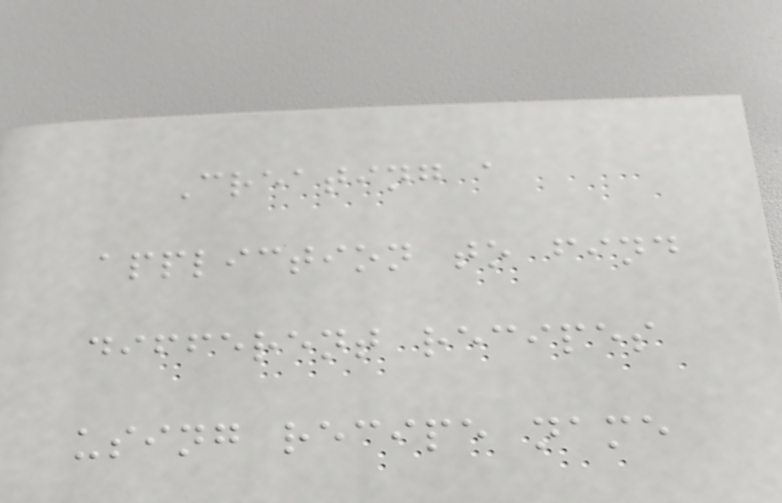Creating a
appliction to find
different recipes
using recipe name
